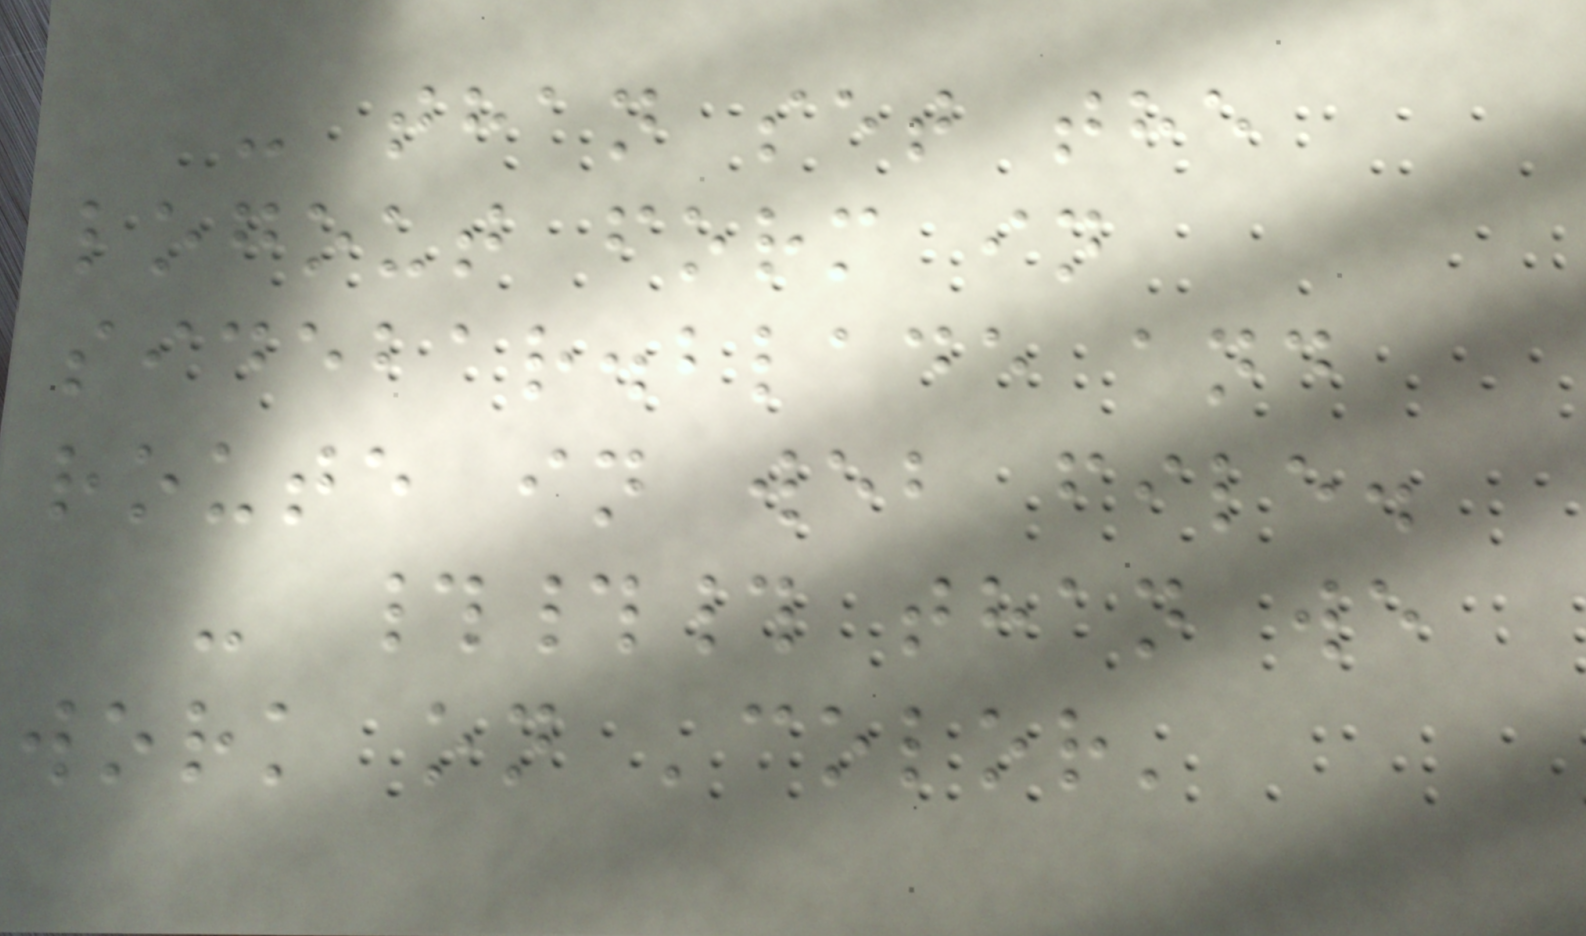- than set the
logout form in
sidebar.blade and
route in web file.
- ### than we
work on 'color'
